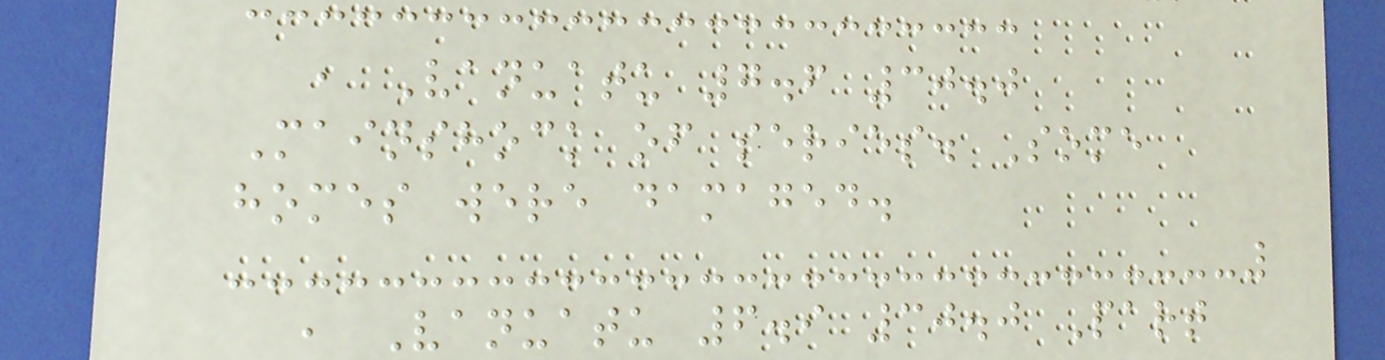, Vanuatu 7.6 30.0
Mainshock of series. Some
homes were damaged.
, Vanuatu 6.9 30.0 Part
